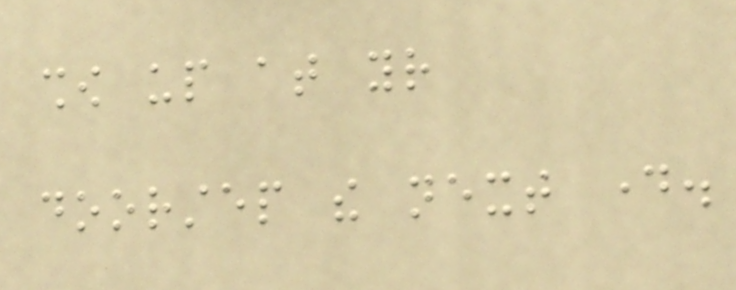show up at your
doorstep the next day.
